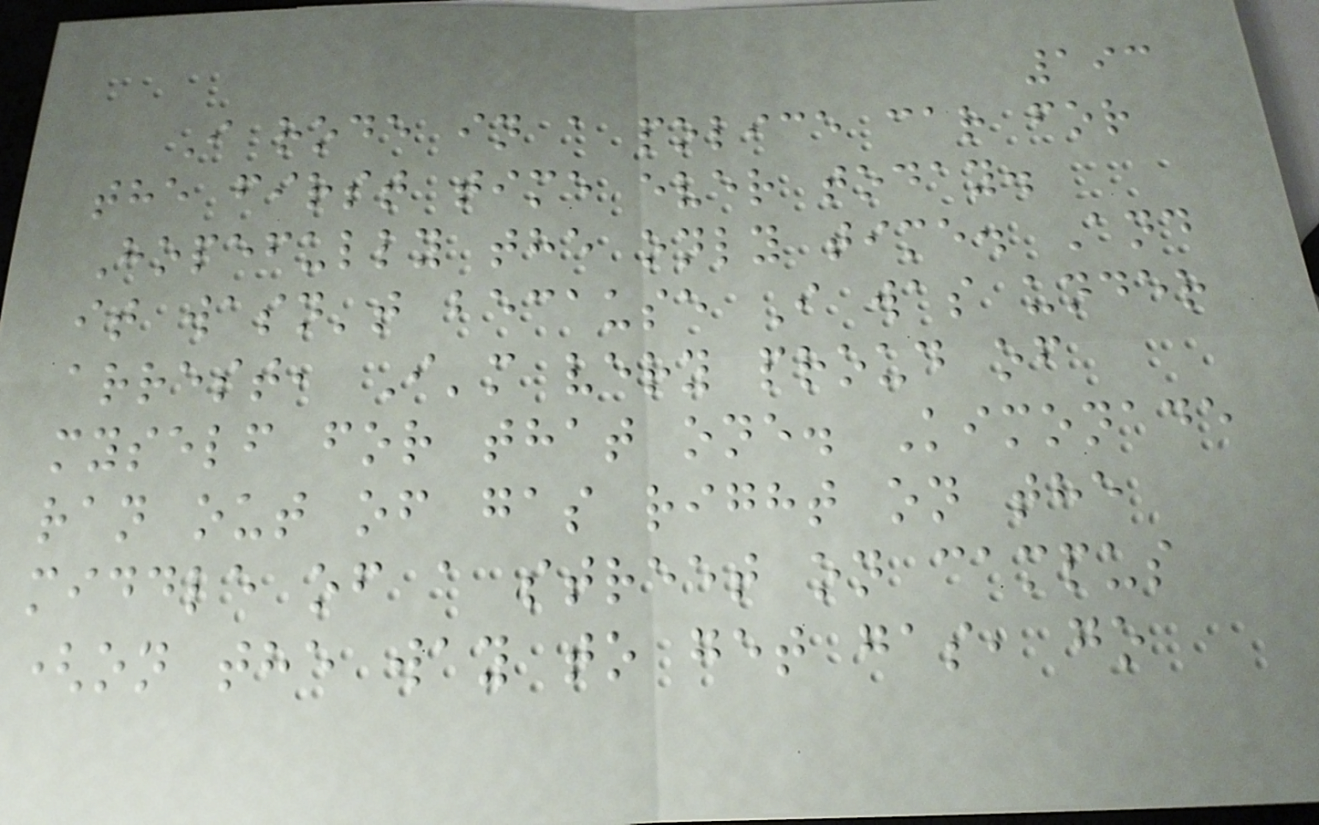193
I rode in a police car for
the first time ever today.
Hopefully the only time. And
it wasn't because I was under
arrest, I'm very proud of
myself for that one. Kimonade
ran out of gas right on the
middle of a street on campus
(on the way to get gas, go
